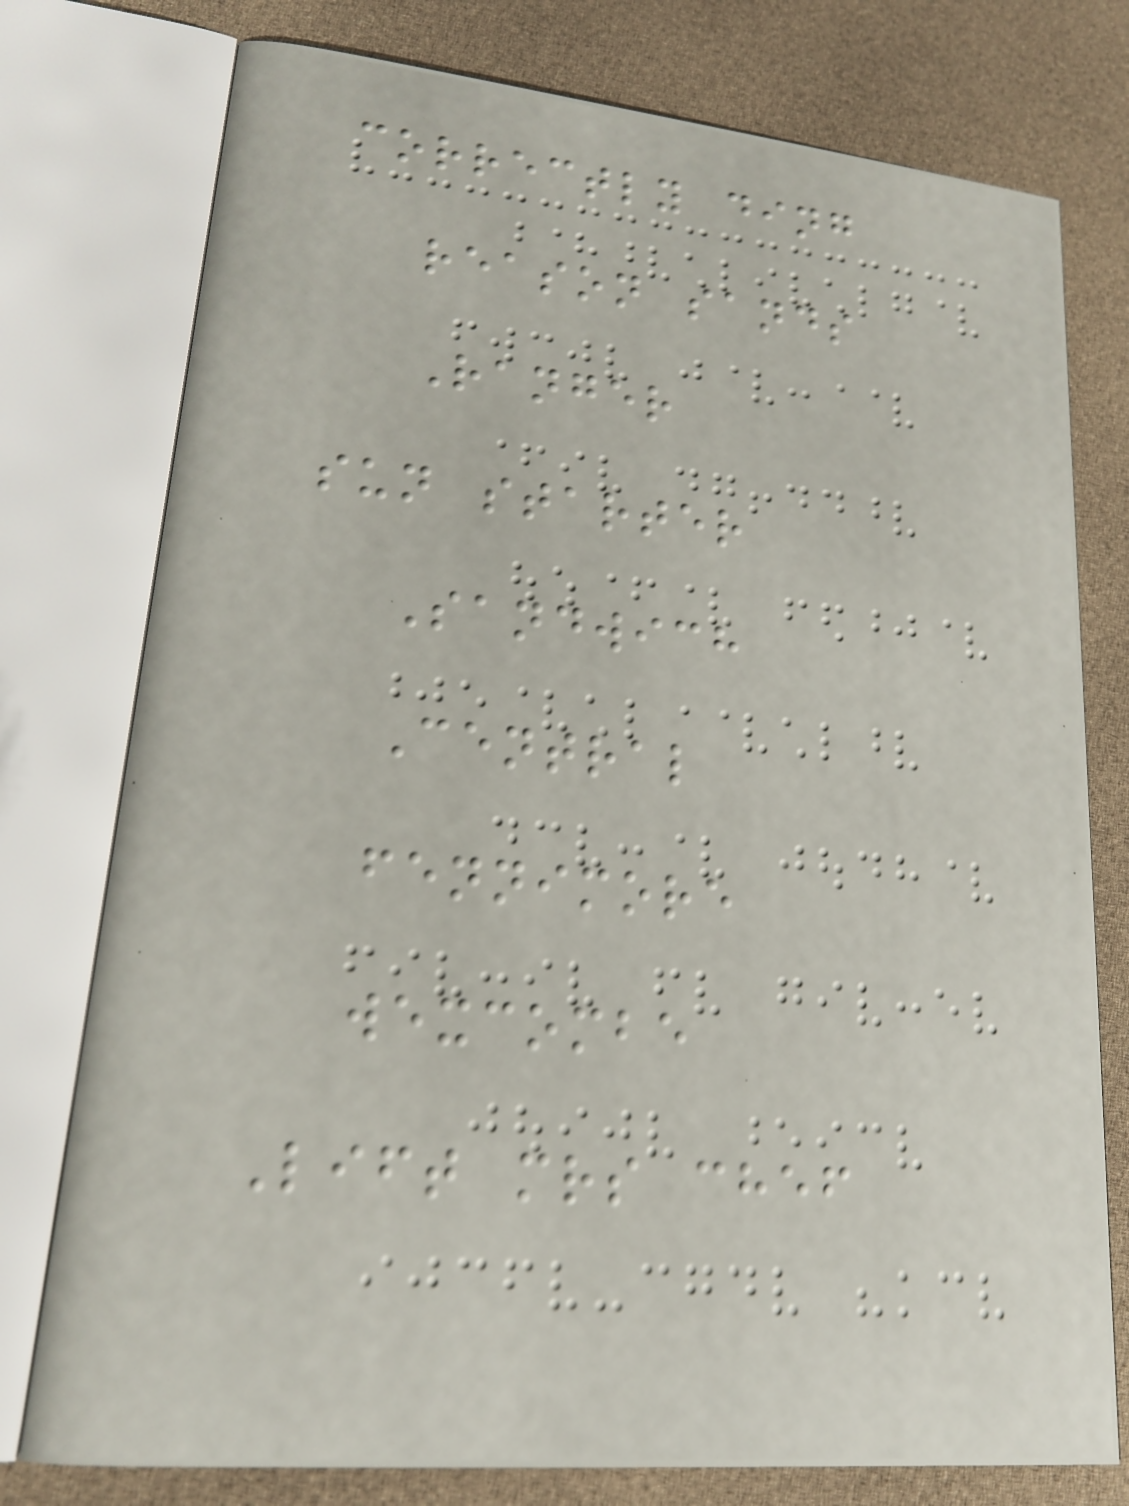correctly ding
reason sands
Ranger
sun starter
Sandwich
Central
fennimore
wexcombe
Lift mrs chef
